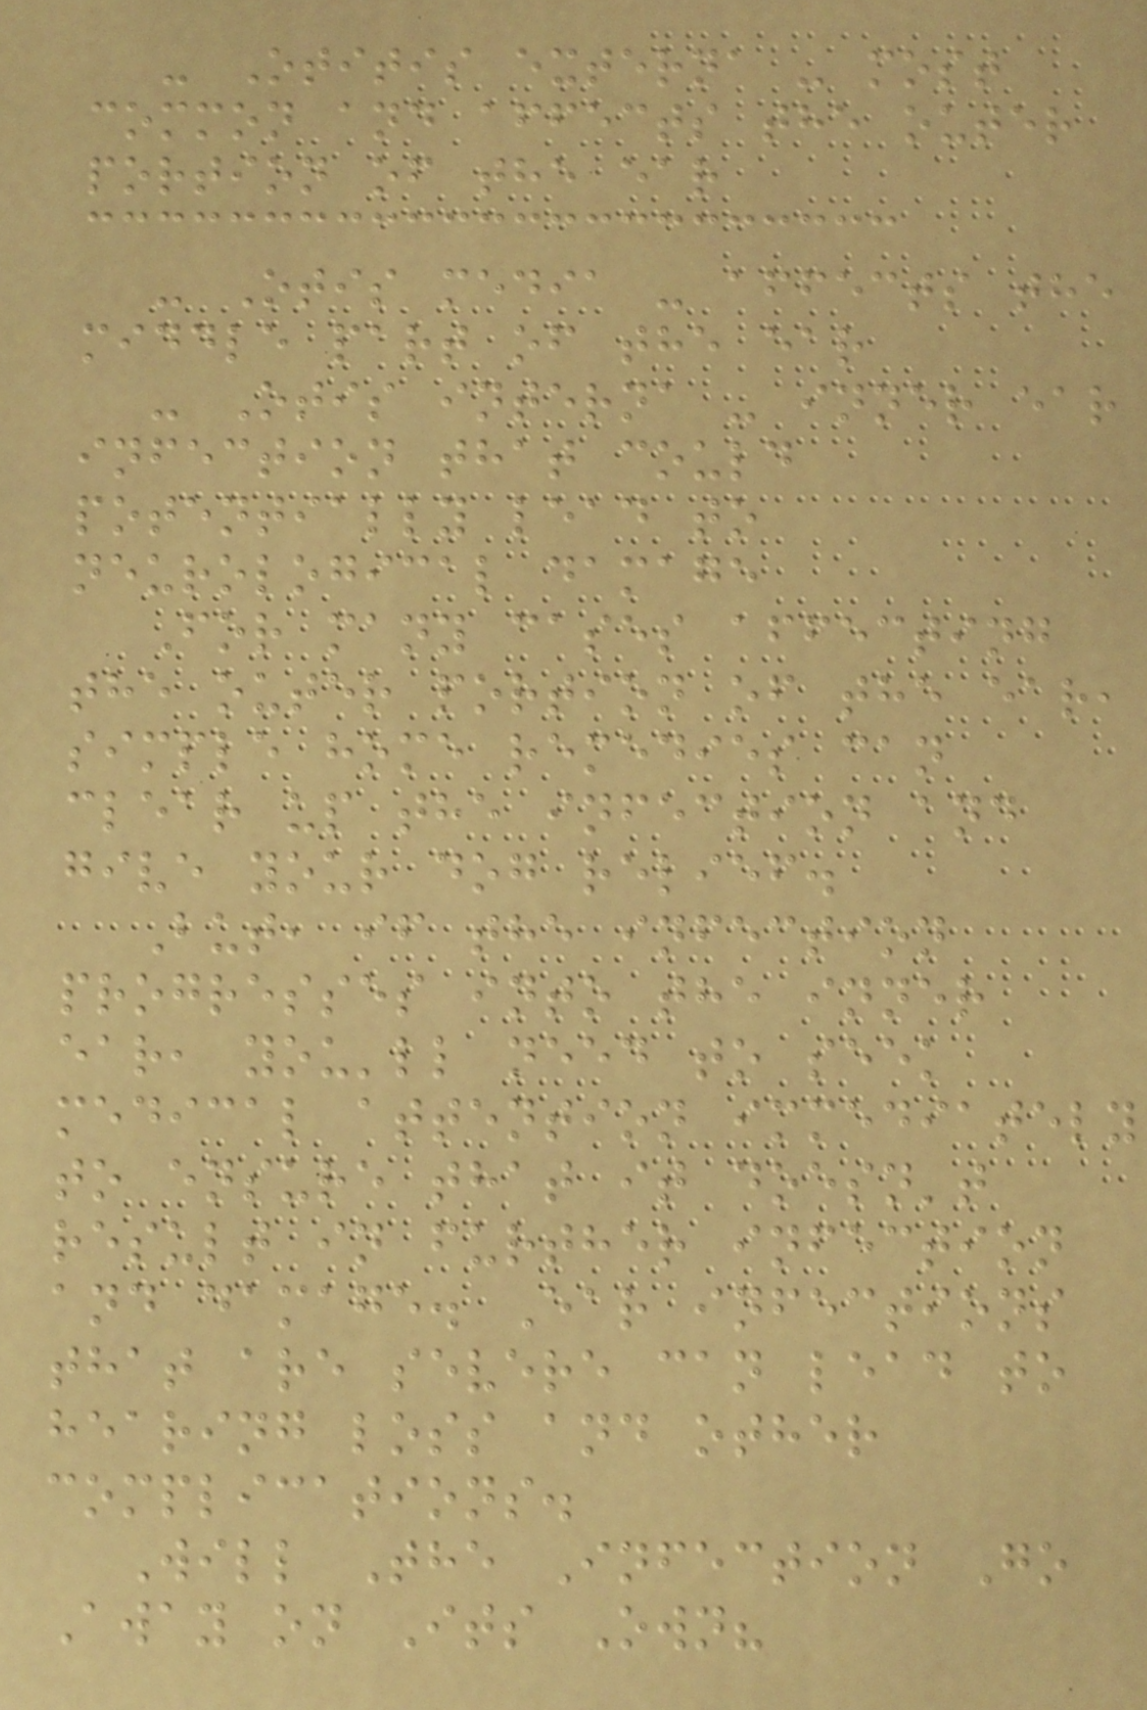- Otitis externa - most
common and affects the outer
portion of the ear
- Otis media - affects the
middle part of the ear
- Otis interna - inner ear
infection that could
potentially lead to
neurological damage
For many cases affecting
the outer portion of the ear,
simple home remedies can
clear up the infection and
give your dog relief.
But, if the infection
progresses into the inner
ear, you'll need to seek
medical attention immediately
to ensure that it doesn't
result in further infection
and damage. Ear infections
that are severe can lead to
hearing loss and other
complications.
Will The Infection Go
Away on Its Own?
